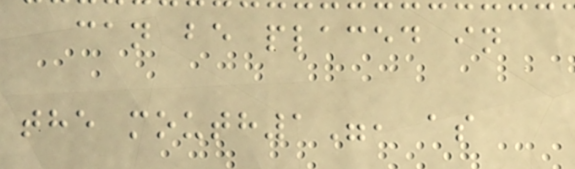can be placed in
the mouth1", as
